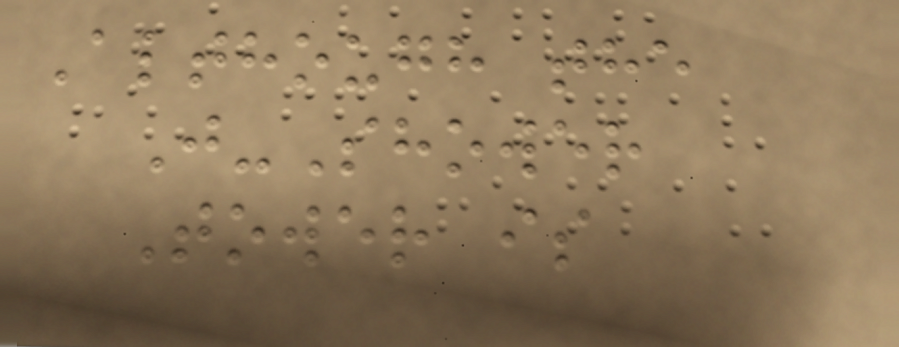Although the
J-Shower
Tower is
